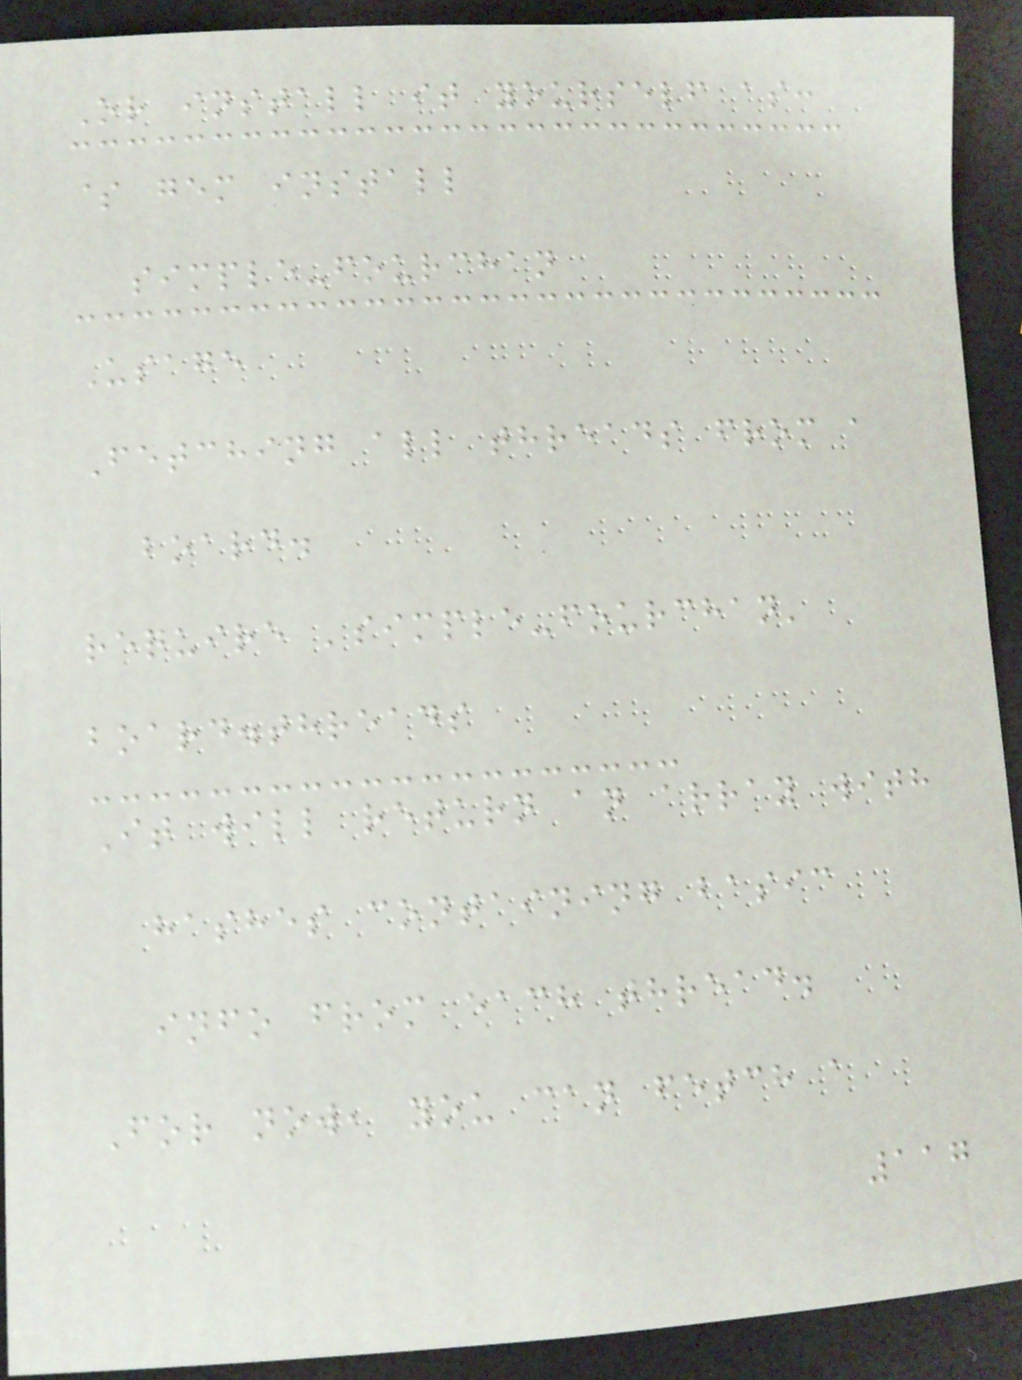Or install it yourself as:
$ gem install
simple-fourchan
Usage
Fetching all threads from a
board.
require 'simple-fourchan'
board.threads
It will return an array with
hashes containing basic
info from each thread.
For now, you can fetch a
117
